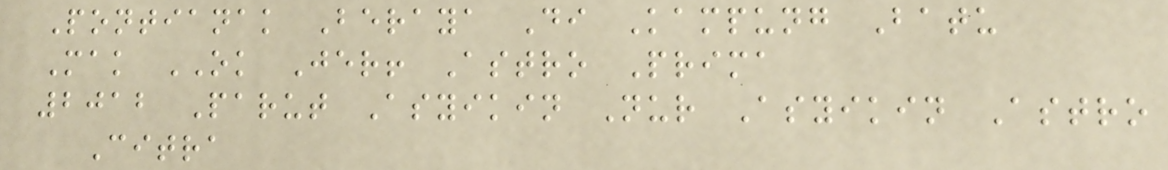Pontianak Beraya Di Kampung Batu
Mak OK Jer! Astro Prima
2012 Parut Asyikin Nur Asyikin Astro
Citra
